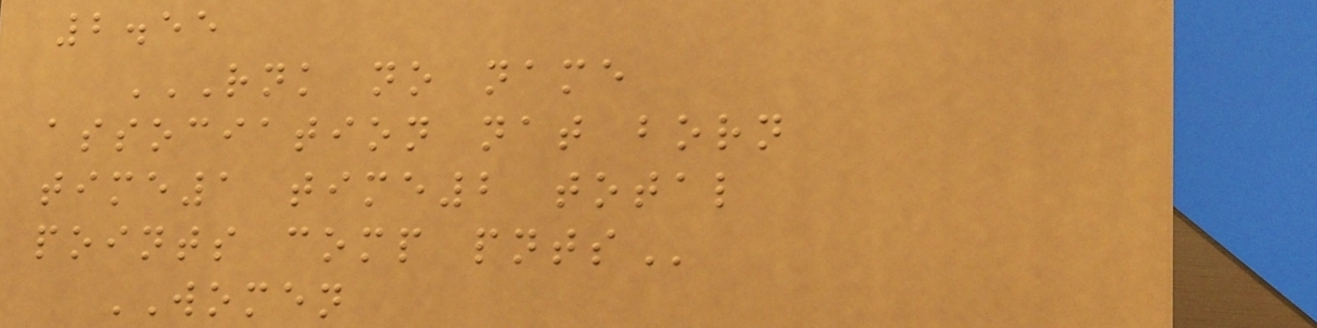2.55
RNK NO NAME
ASSOCIATION NAT BORN
TIME1 TIME2 TOTAL
POINTS COMP PNTS
WOMEN
